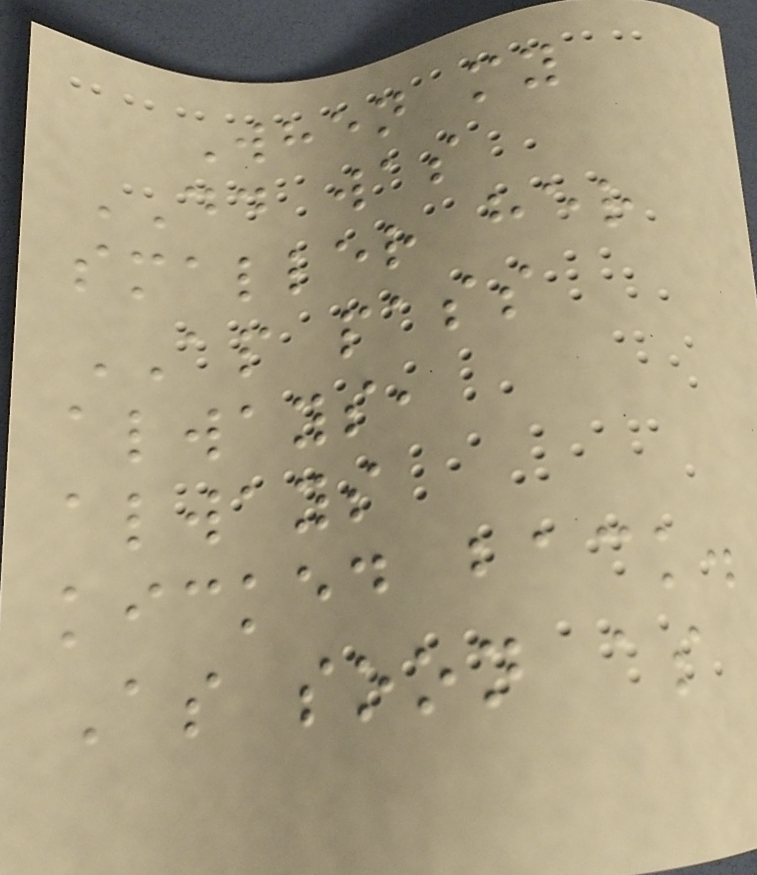When my
DD was
smaller her
AP pass
always,
always
kicked back.
As soon as
